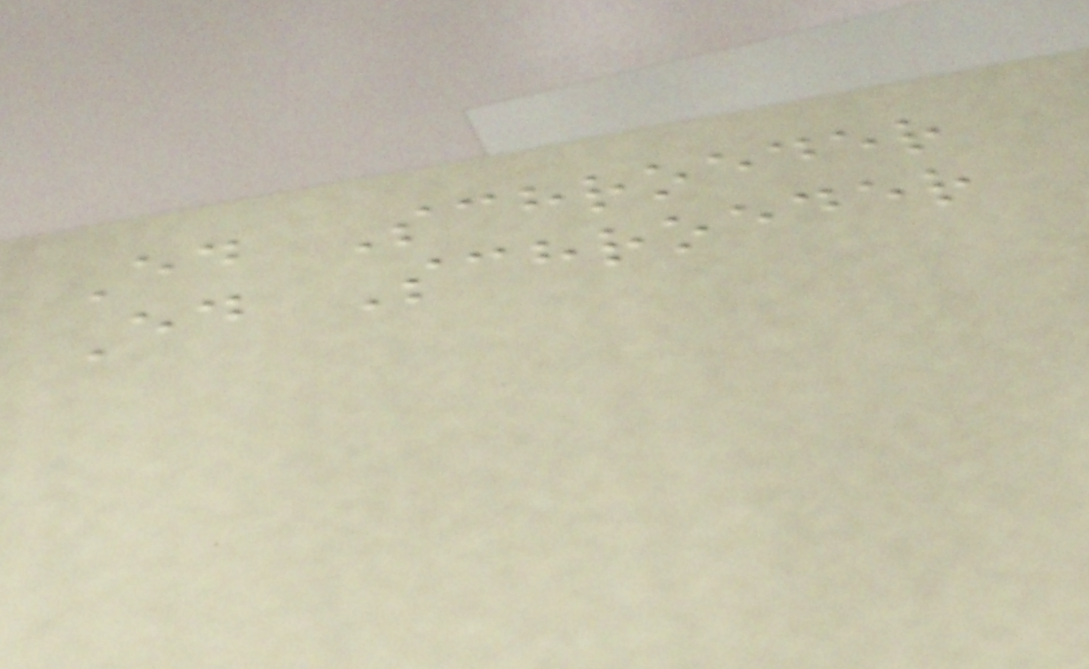Ed Schroeder
Ed Schroeder
